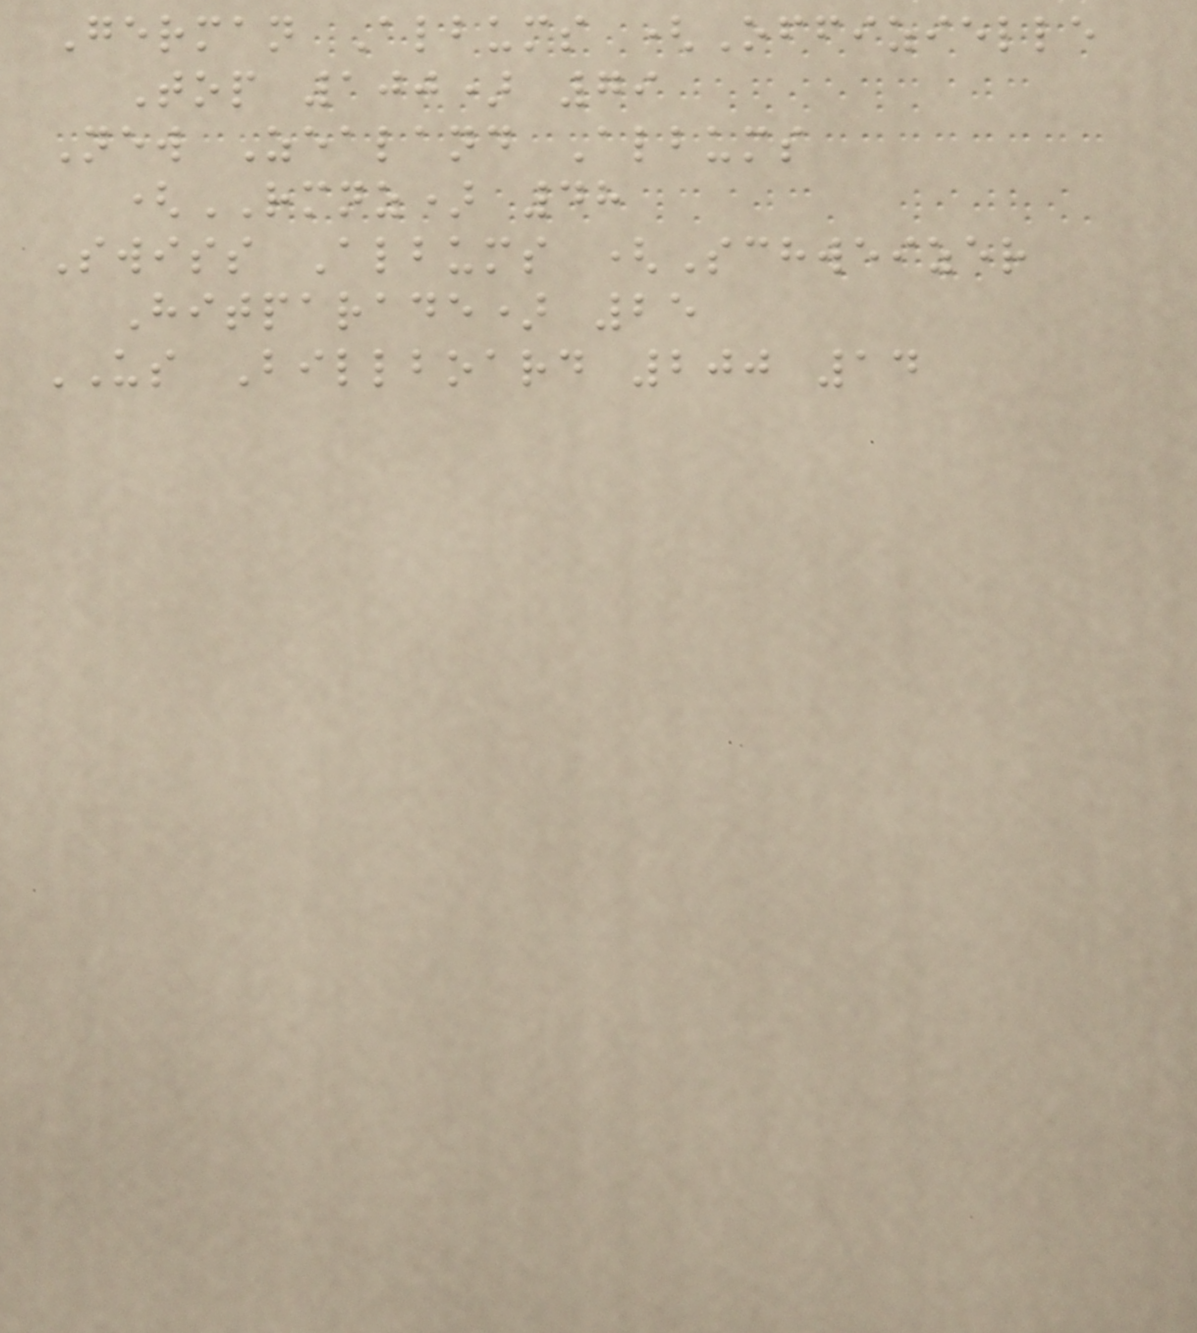German Albums (Offizielle
Top 100) 79
New Zealand Albums
(RMNZ) 48
Swiss Albums (Schweizer
Hitparade) 25
US Billboard 200 14
